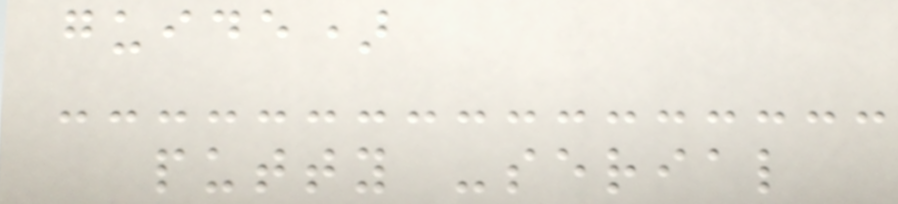guide)
putty -serial
